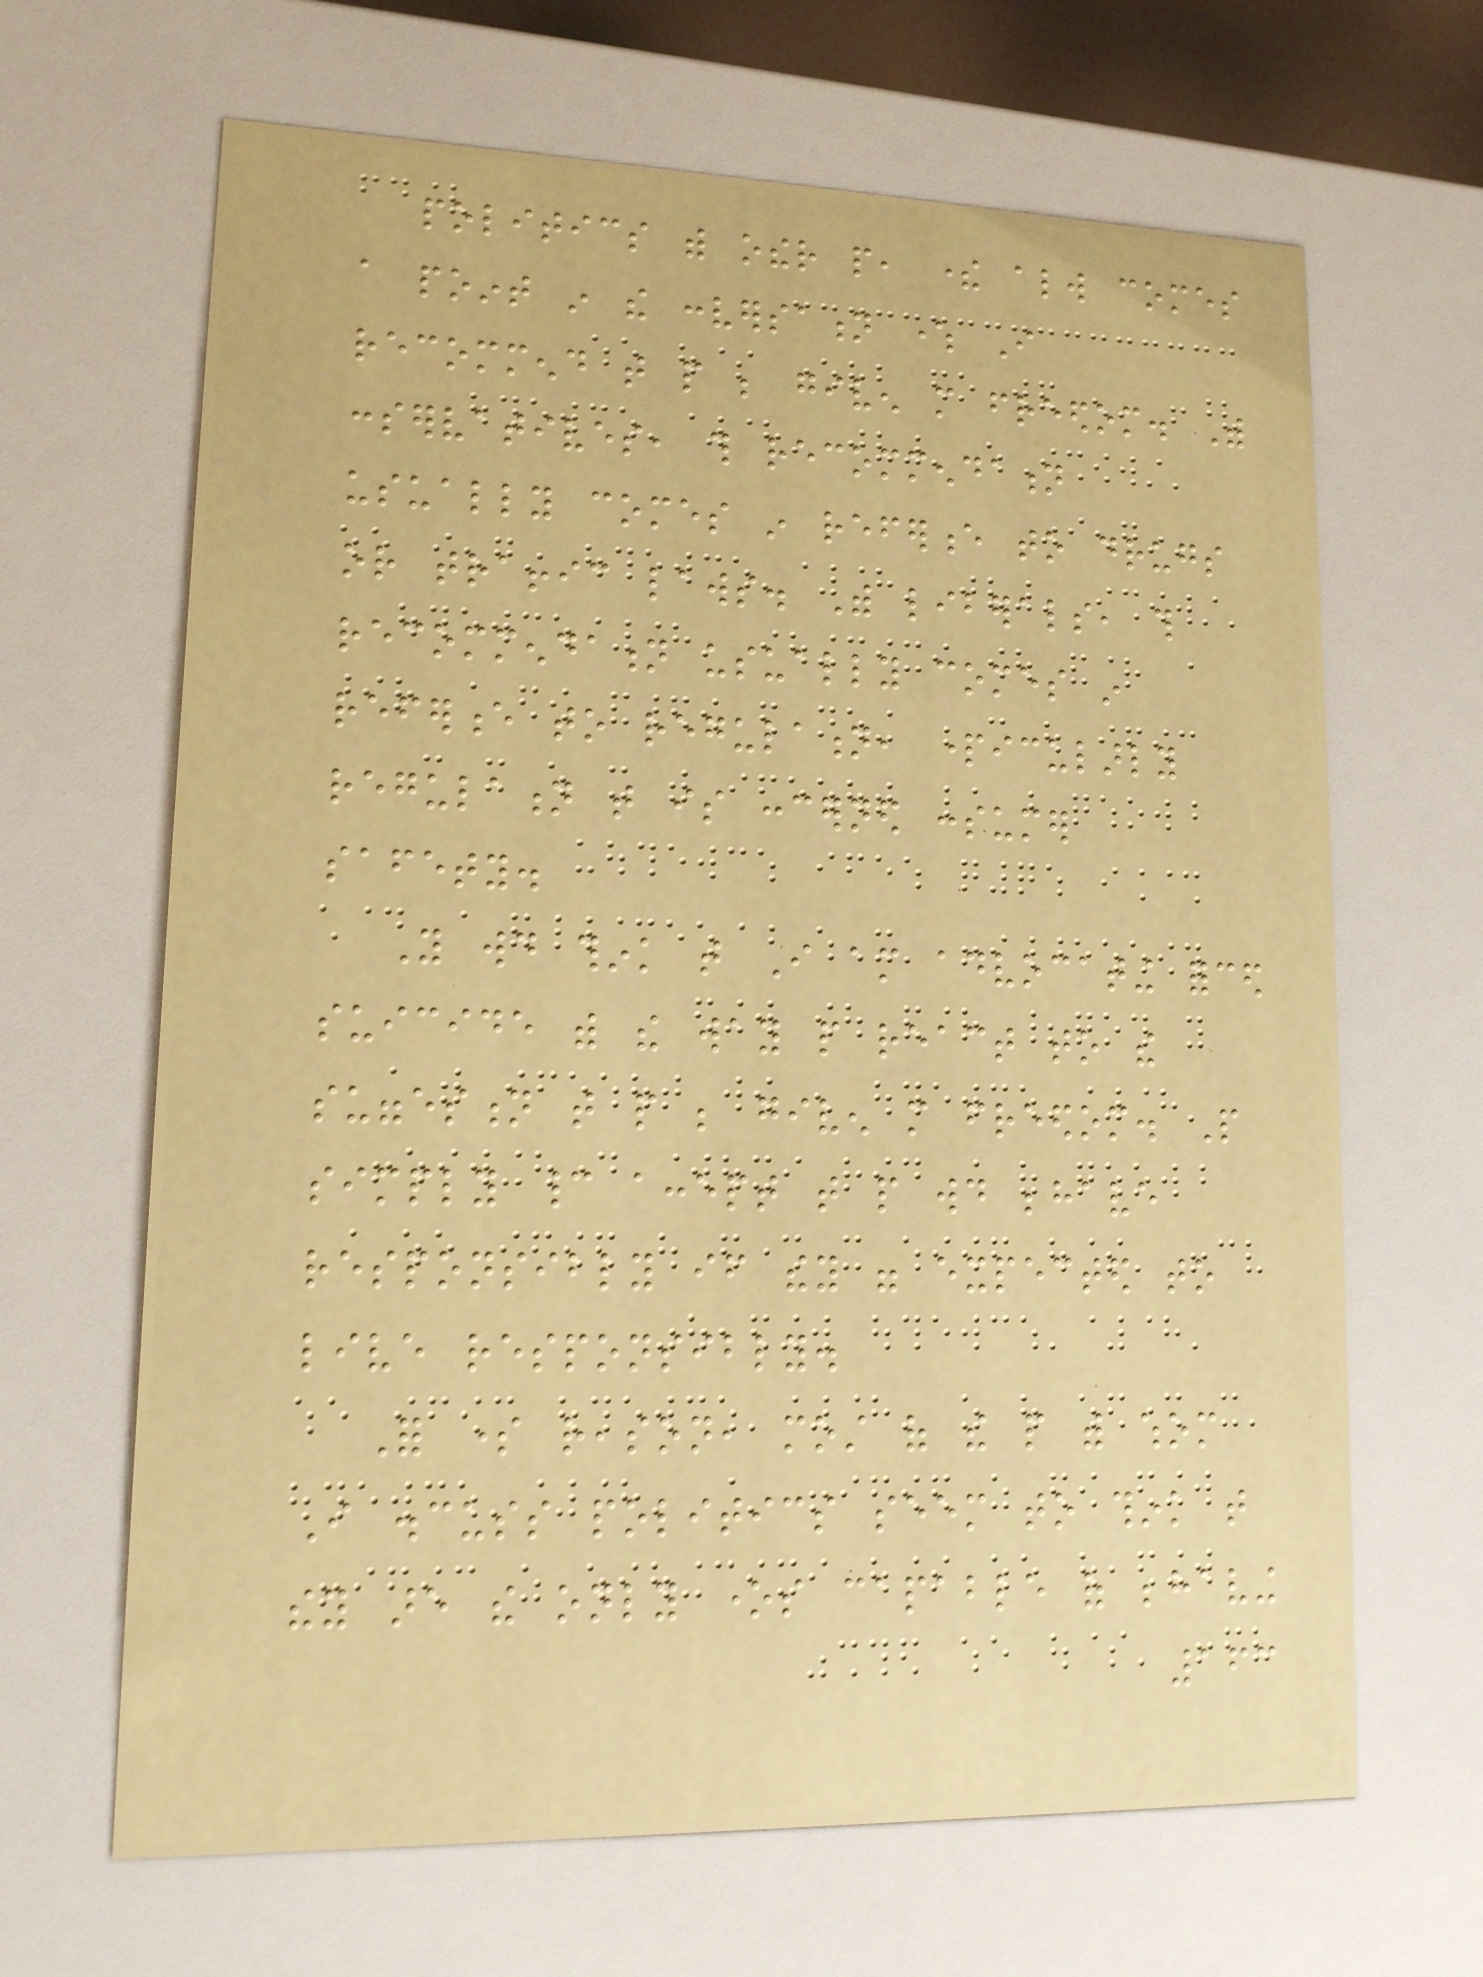politics with other people, there always comes
a point in the conversation where I
recommend that people be given more freedom. With
conservatives, this recommendation
usually comes in reference to drugs
or traffic laws. With liberals, this
recommendation usually comes in
reference to regulation, particularly
regulation that is concerned consumer
safety.
You would think that I am advocating forced
suicide with the way people react to the
suggestion that people be given more freedom. People
simply cannot accept that people would behave
responsibly if they were expected to
live responsibly.
For some reason, most of the people with whom
I discuss politics seem to think that
they are the only ones capable of behaving
163
